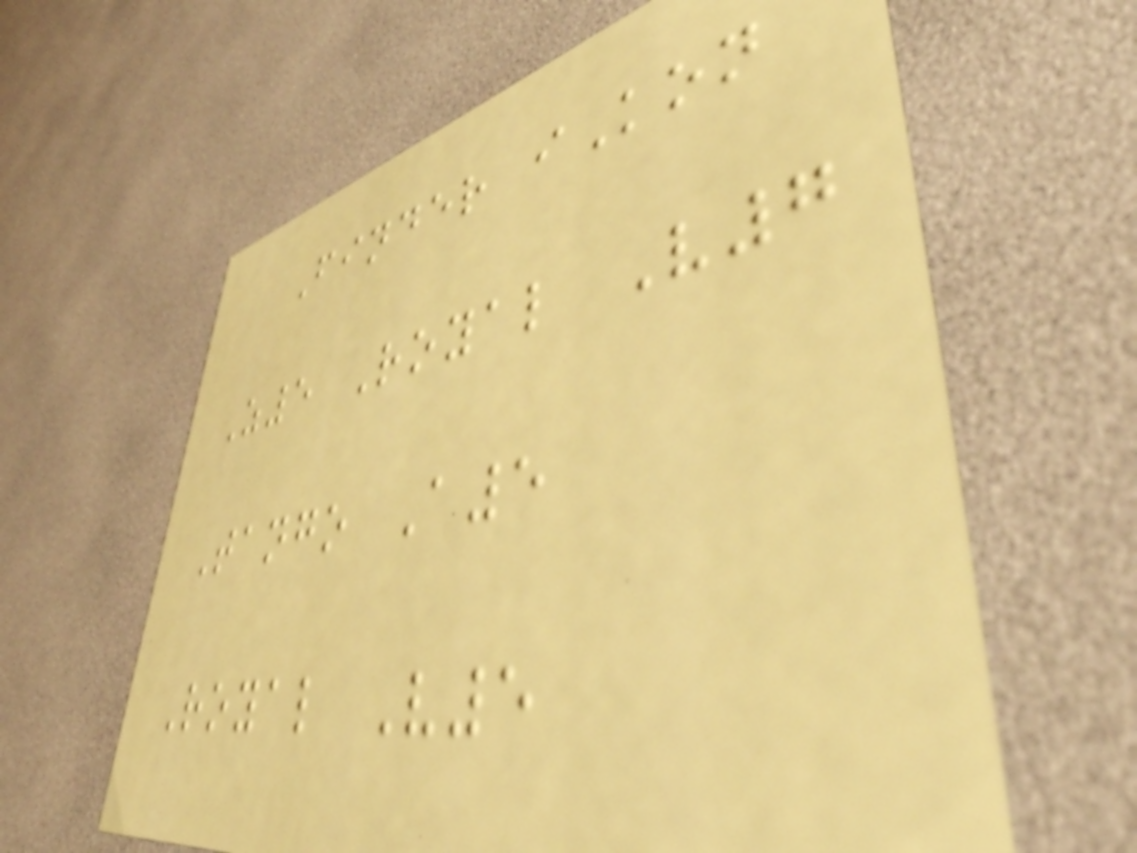Finder iKon
Z5 Royal V7
Tango A5
Royal V5
